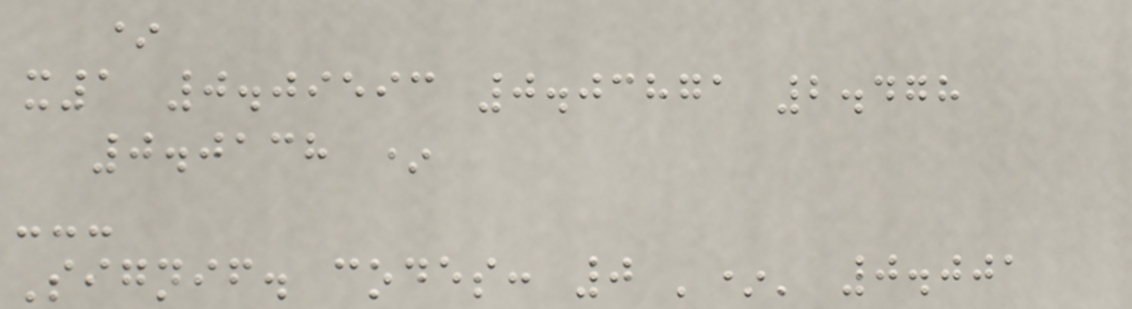*
x1 0.09593 0.03871 2.478
0.0138 *
---
Signif. codes: 0 '*' 0.001
